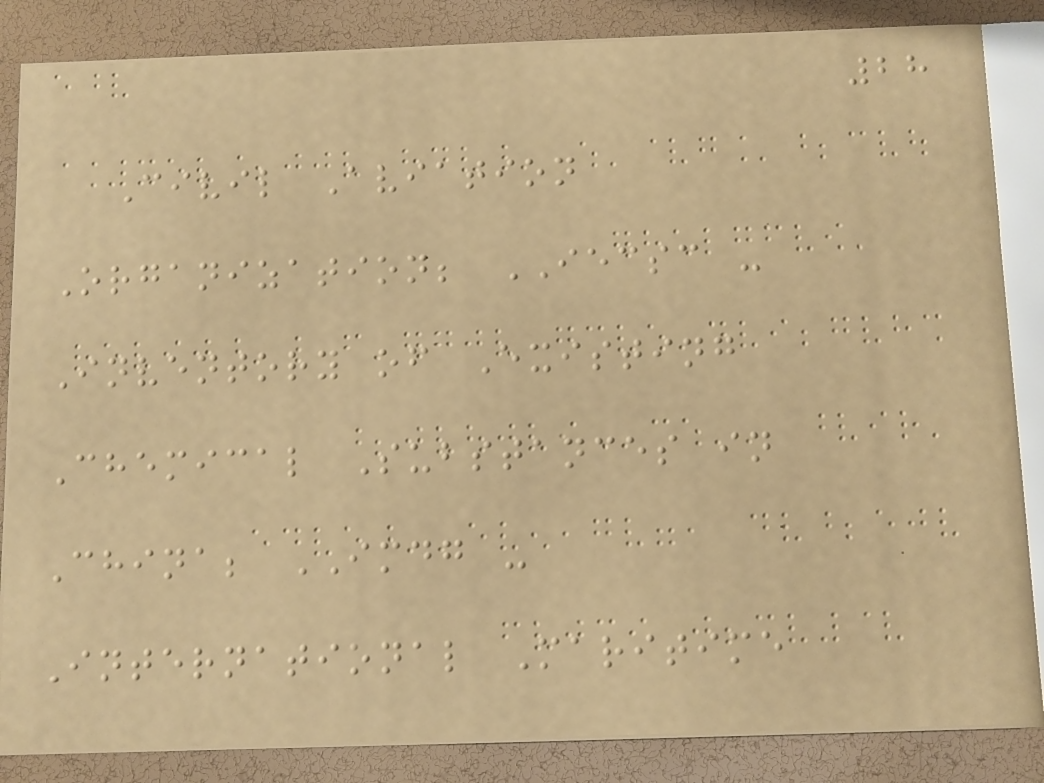28
Civil Aviation
Organization; IECSC -
Inventory of Existing
Chemical Substances in
China; IMDG -
International Maritime
